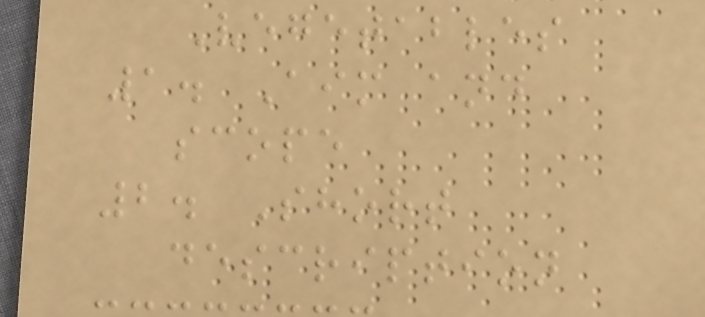Vegetables
1. Aim and
scope
2. Short
description
